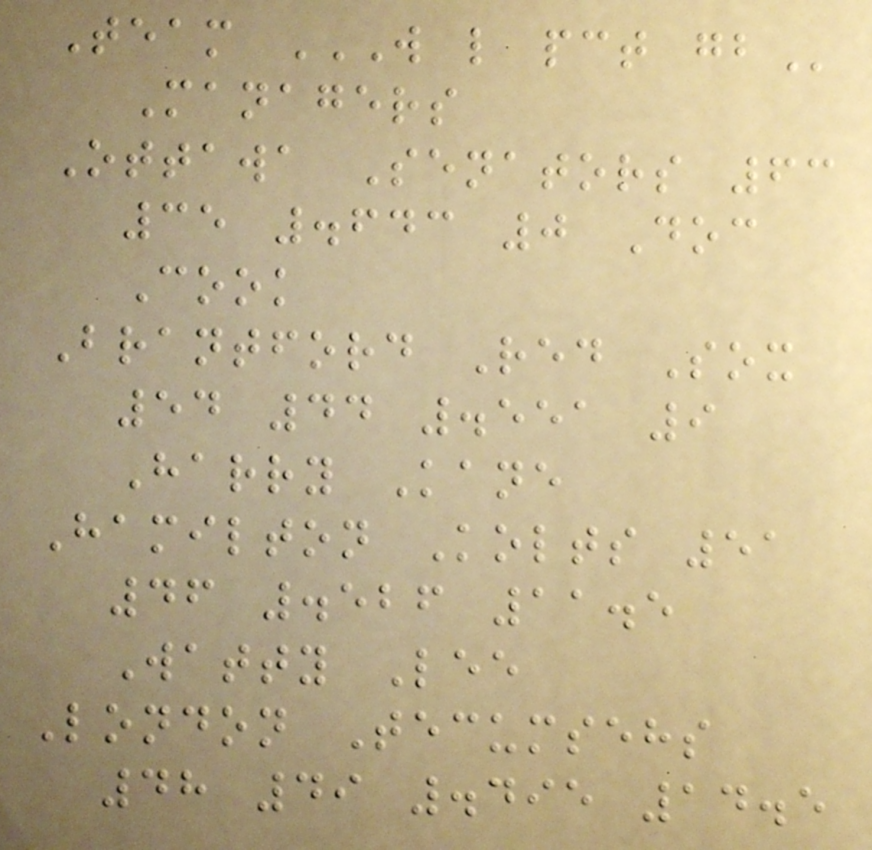Team W L PCT GB
Managers
Ottawa Senators 63
35 .643 0 Doc
Cook
Brantford Red Sox
54 44 .551 9
Harry Kane
Hamilton Kolts 51
46 .526 11.5
Watty Lee
London Tecumsehs
48 49 .495 14.5
